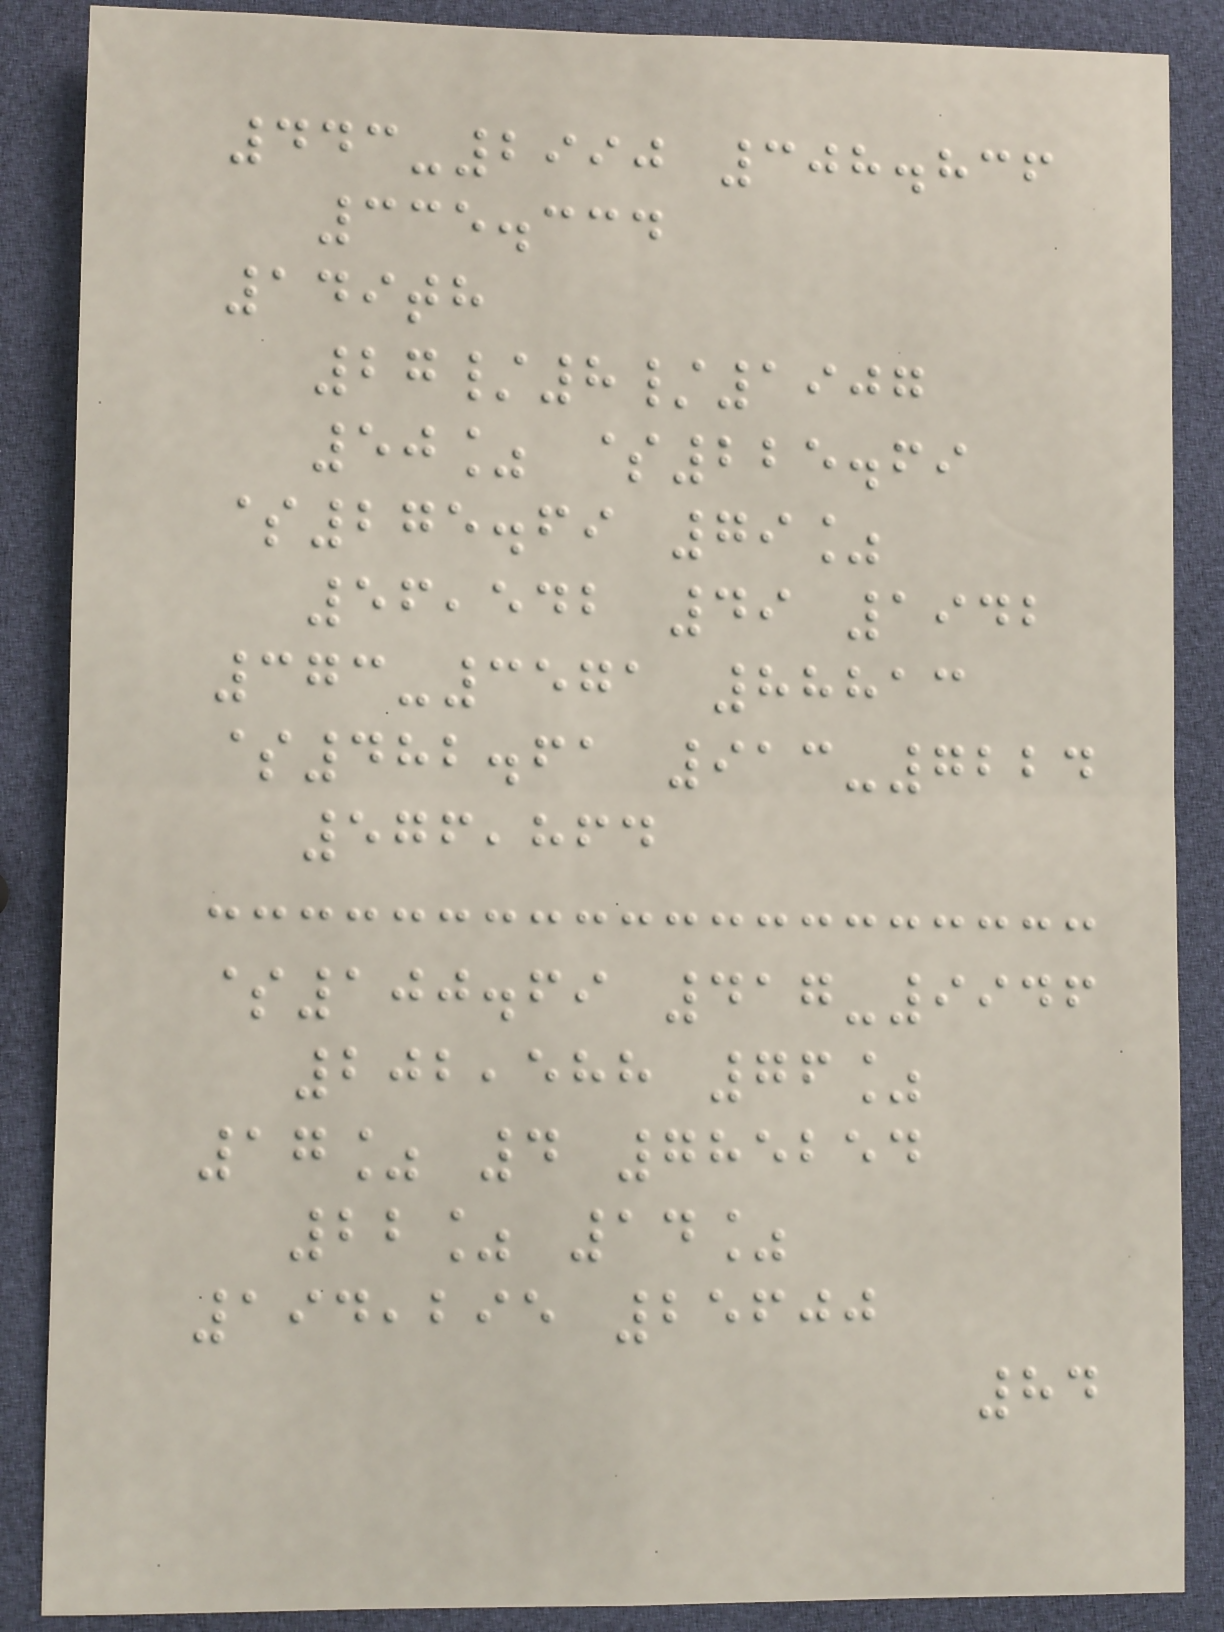443-2990 308.836
335.334
149th
27/8/1907
50% $225.69
$275.69 79%
56,542 49 1942
373-3571 88813
$482.61 913-7224
576,864
$100.69 417-9946
202,588 76%
17% 4 785254
22% 14%
194,295 25600
84
